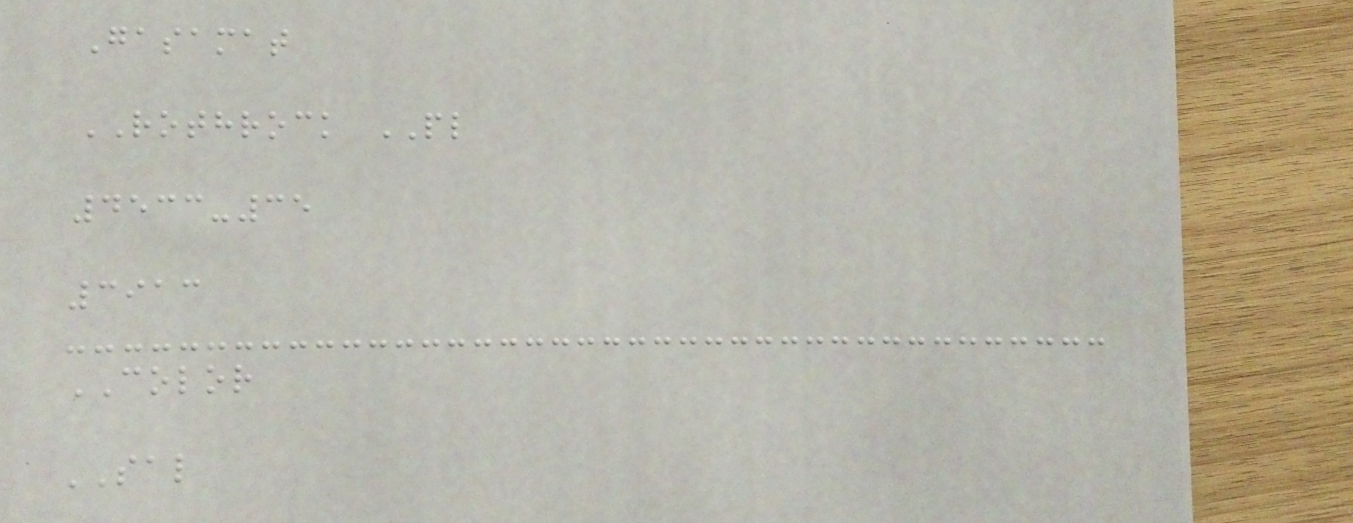Gasamat
ROTHROCK PL
4533-35
3913
COLOR
SAL
